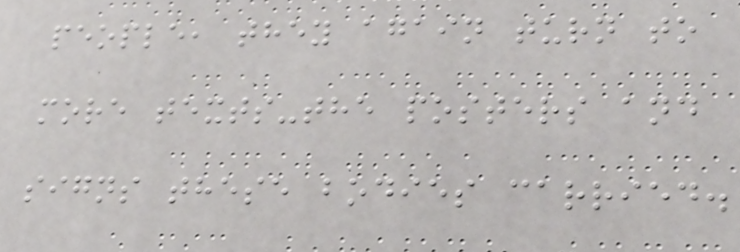people, they again turn to
more texts-the posters and
signs these bodies carried.
